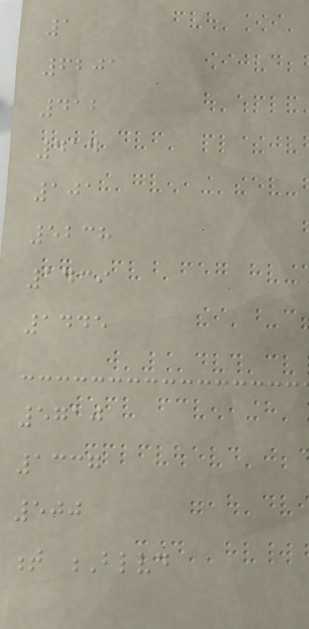1
6201
412
414
101
5238
1439
1445
5710
1337
500
t Blvd
